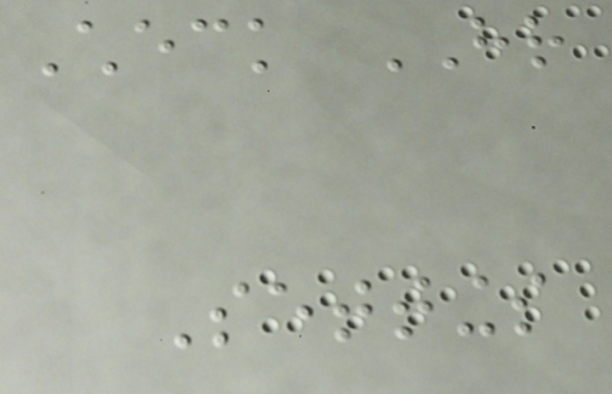Check HR
Settings
